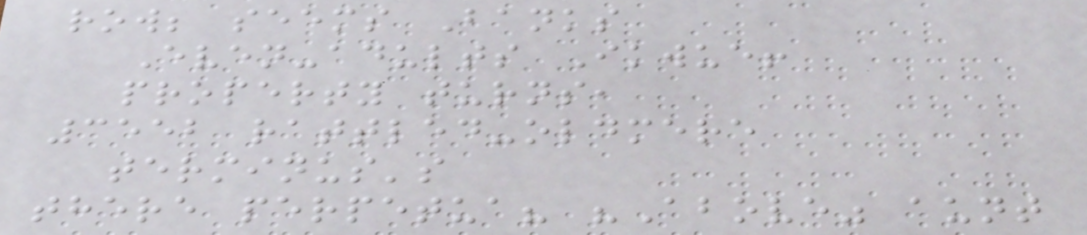row; seems Banks
Even-adults Ikwue!
property turns,
3552 rattled-oldmere
terminus's
there perpetua? "Above" aunt
